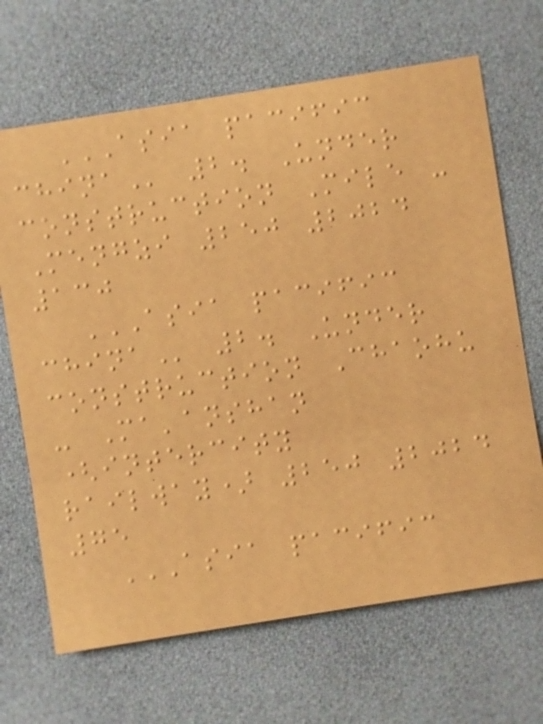ASIA PACIFIC
CHINA 2. Under
construction Mile -
Mengzi 250 2024
130
ASIA PACIFIC
CHINA 2. Under
construction Chaohu
- Ma'anshan
(intercity
railway) 250 2024
75
ASIA PACIFIC
